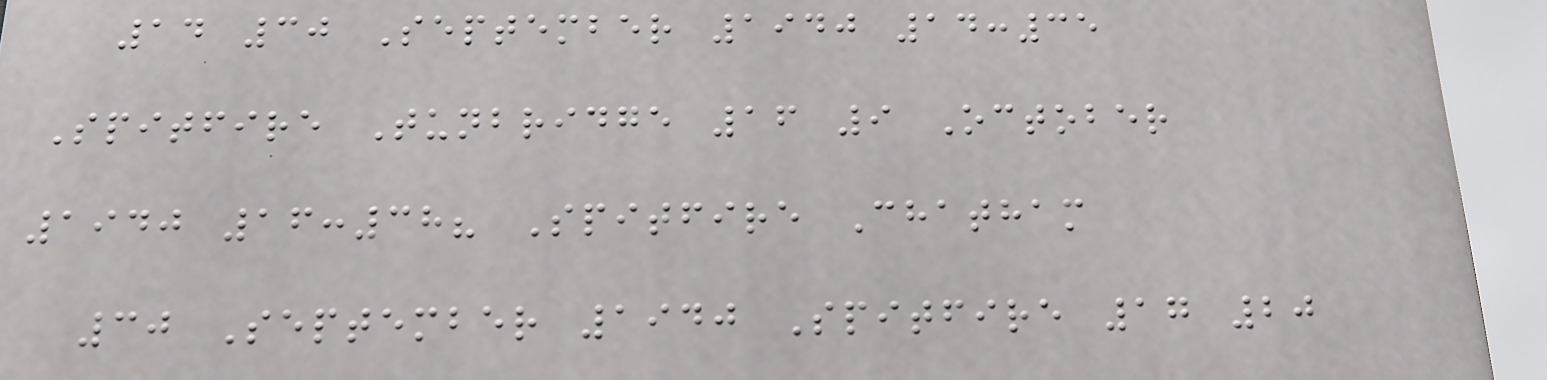14 30 September 1940 14:35
Spitfire Tunbridge 16 9 October
1940 16:38? Spitfire Chatham
30 September 1940 Spitfire 17 20
